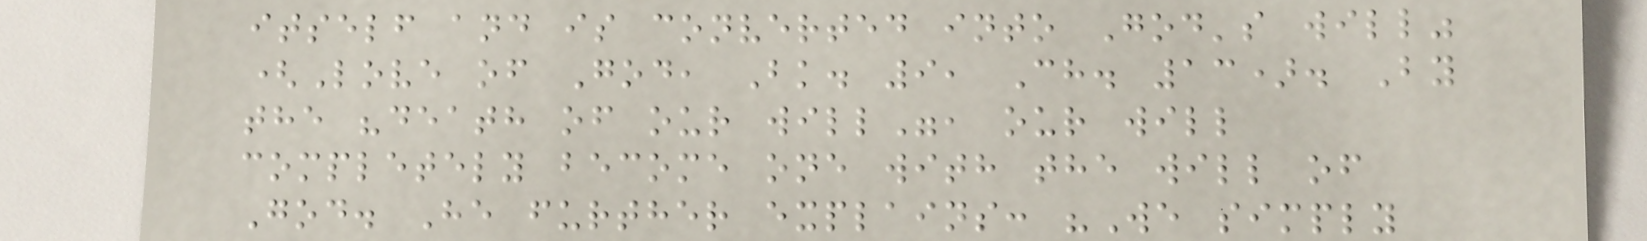itself and is converted into God's will"
(Love of God, Bk. 9, Ch. 13). By
the "death of our will", our will
completely become one with the will of
God. He further explains: "We simply
